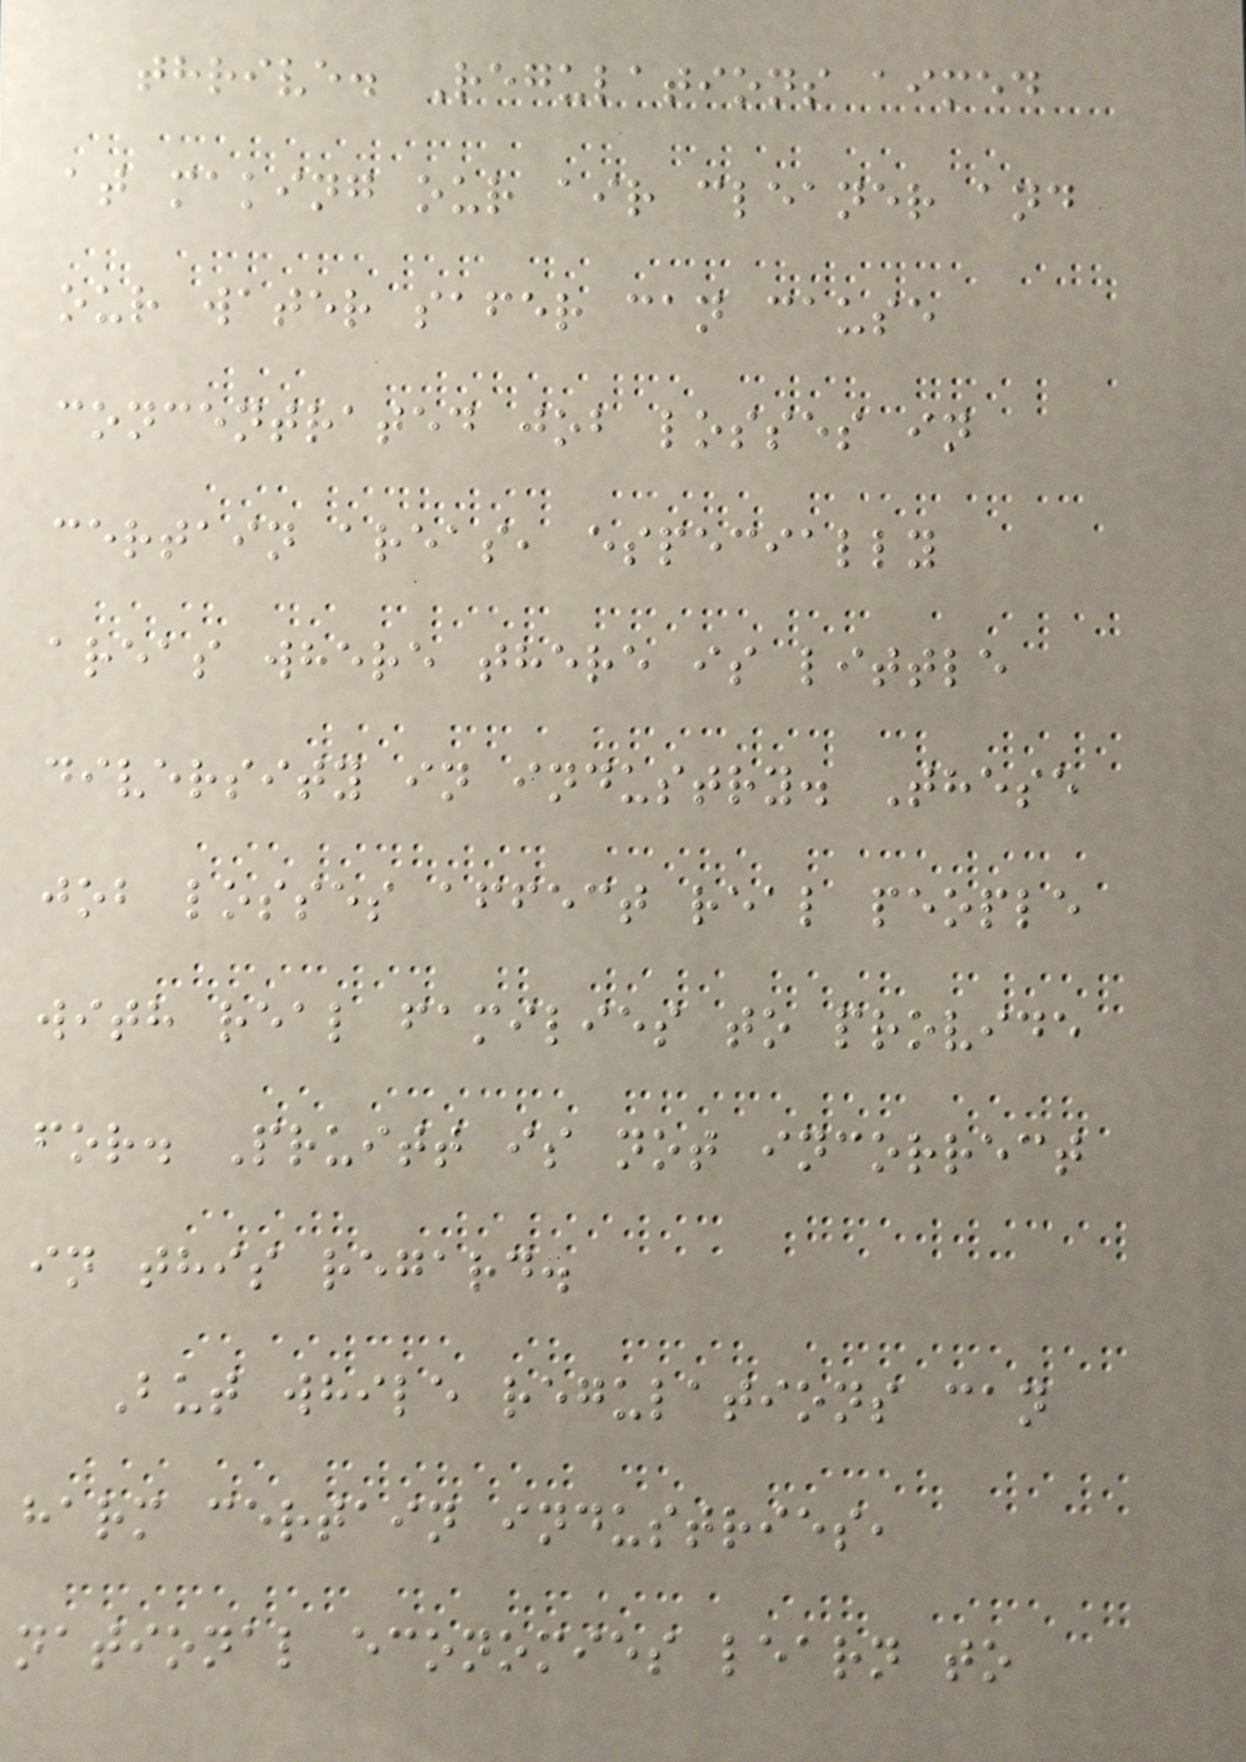thrive. Regulations aimed
at making our air cleaner and
our water safer can cause
concentrated job losses in
certain areas, especially
areas where there is little
diversity in industry. These
job losses affect real people
with real families to provide
for. Pruitt is not incorrect
in this regard.
But while regulations can
harm certain industries,
national economies learn to
